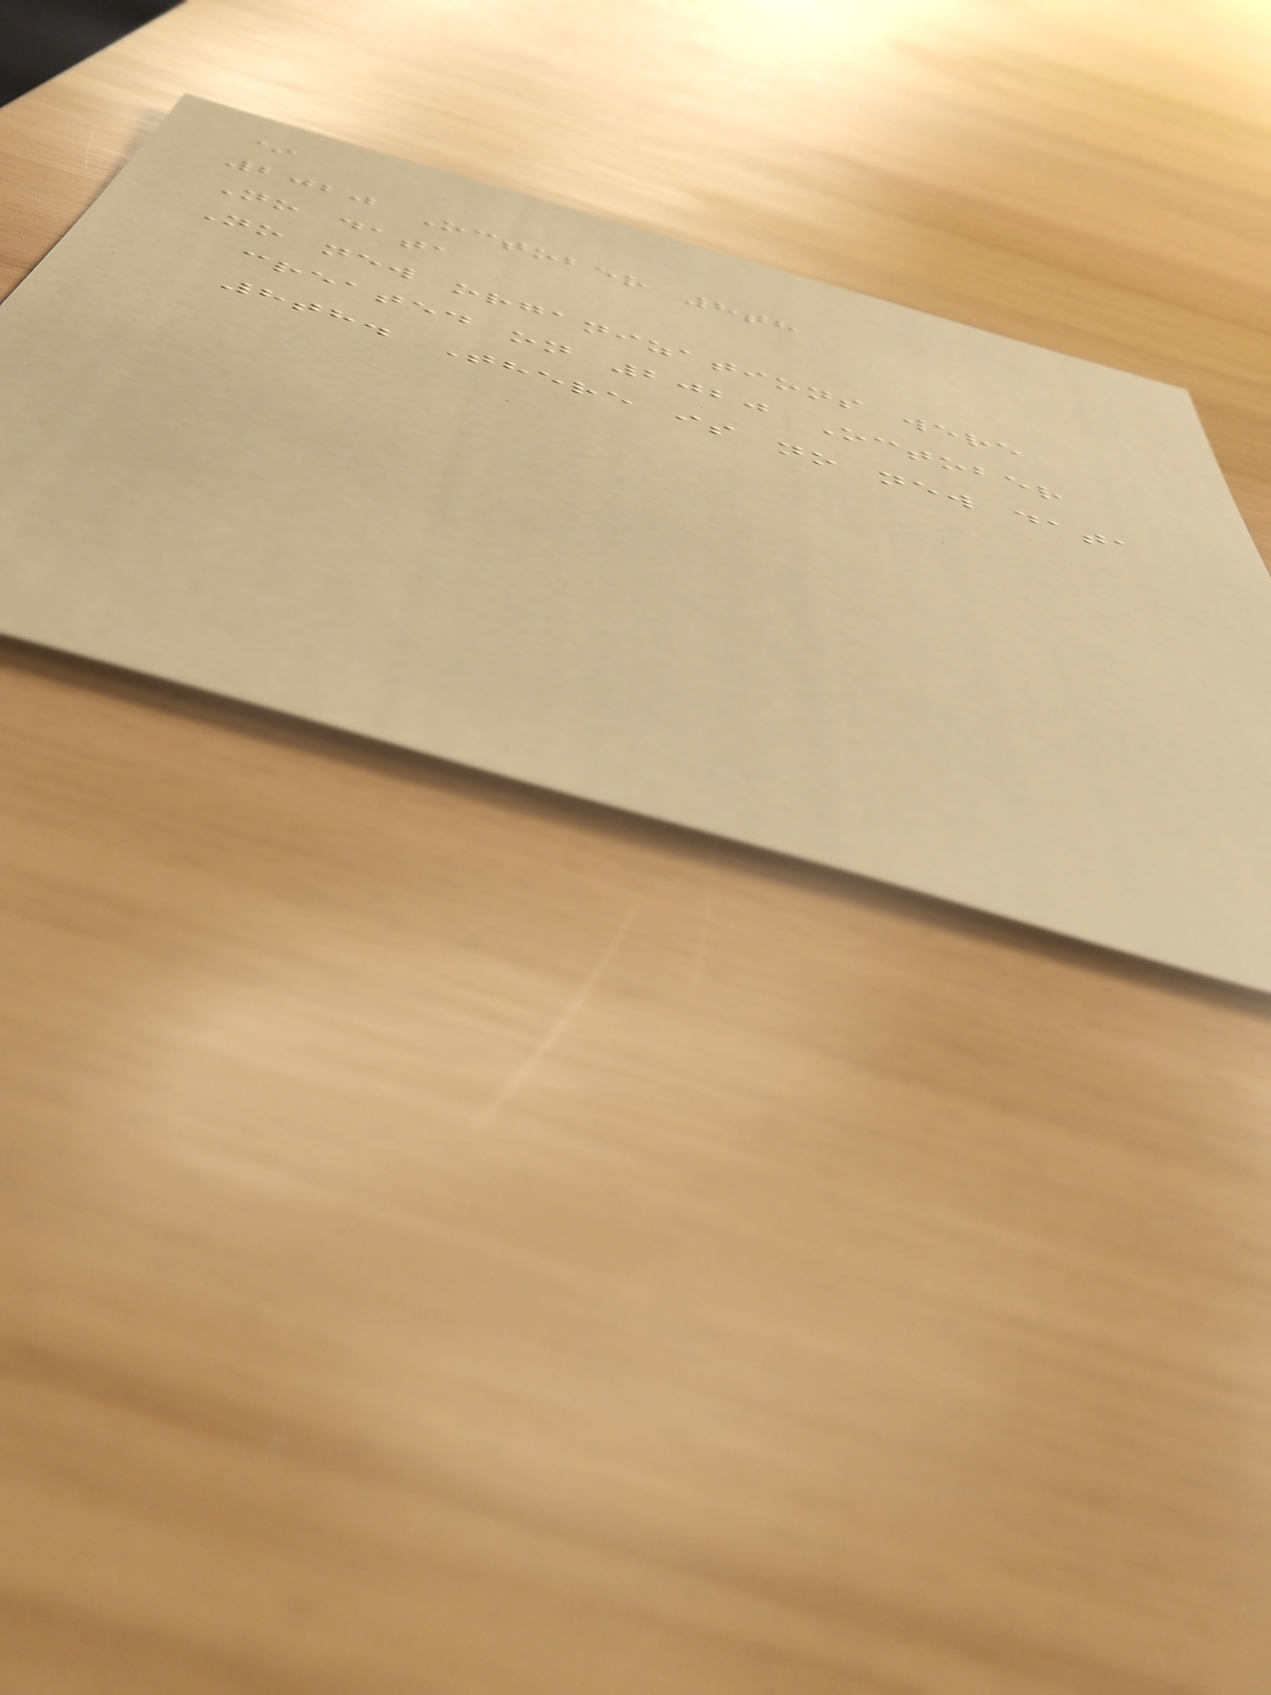*
2020 October 8th
No data
No new organizations were
created on 2020 October
8th. There is no new data
